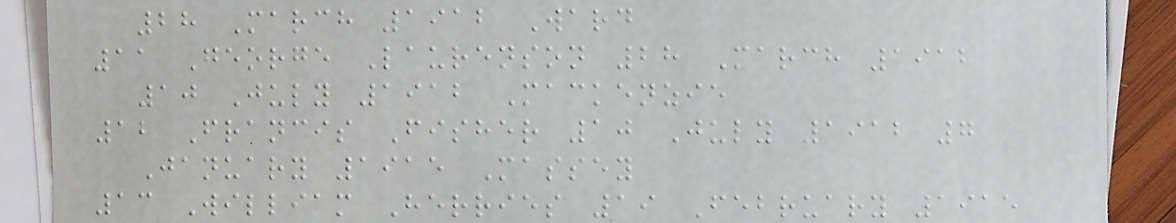28 March 1912 Ward
11 George Laurenson 28 March 1912
10 July 1912 Mackenzie
12 Francis Fisher 10 July 1912 7
January 1915 Massey
13 William Herries 19 February 1915
